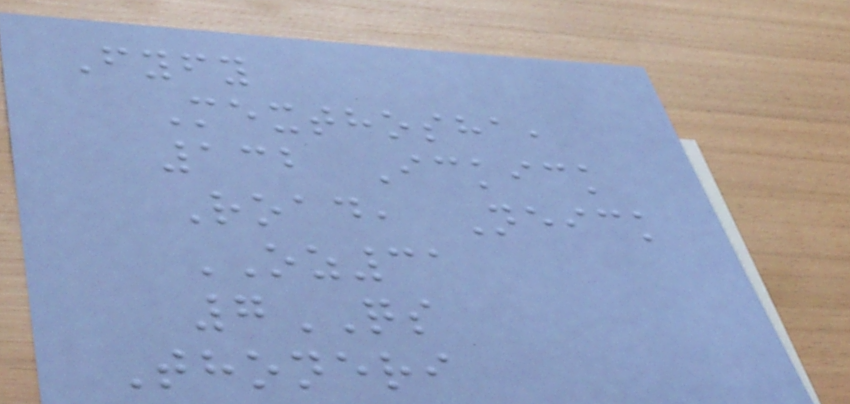Fyfy
Mexthosha,
132 Ickick
Road, Neick
OZ31
7QS
Thoneri
